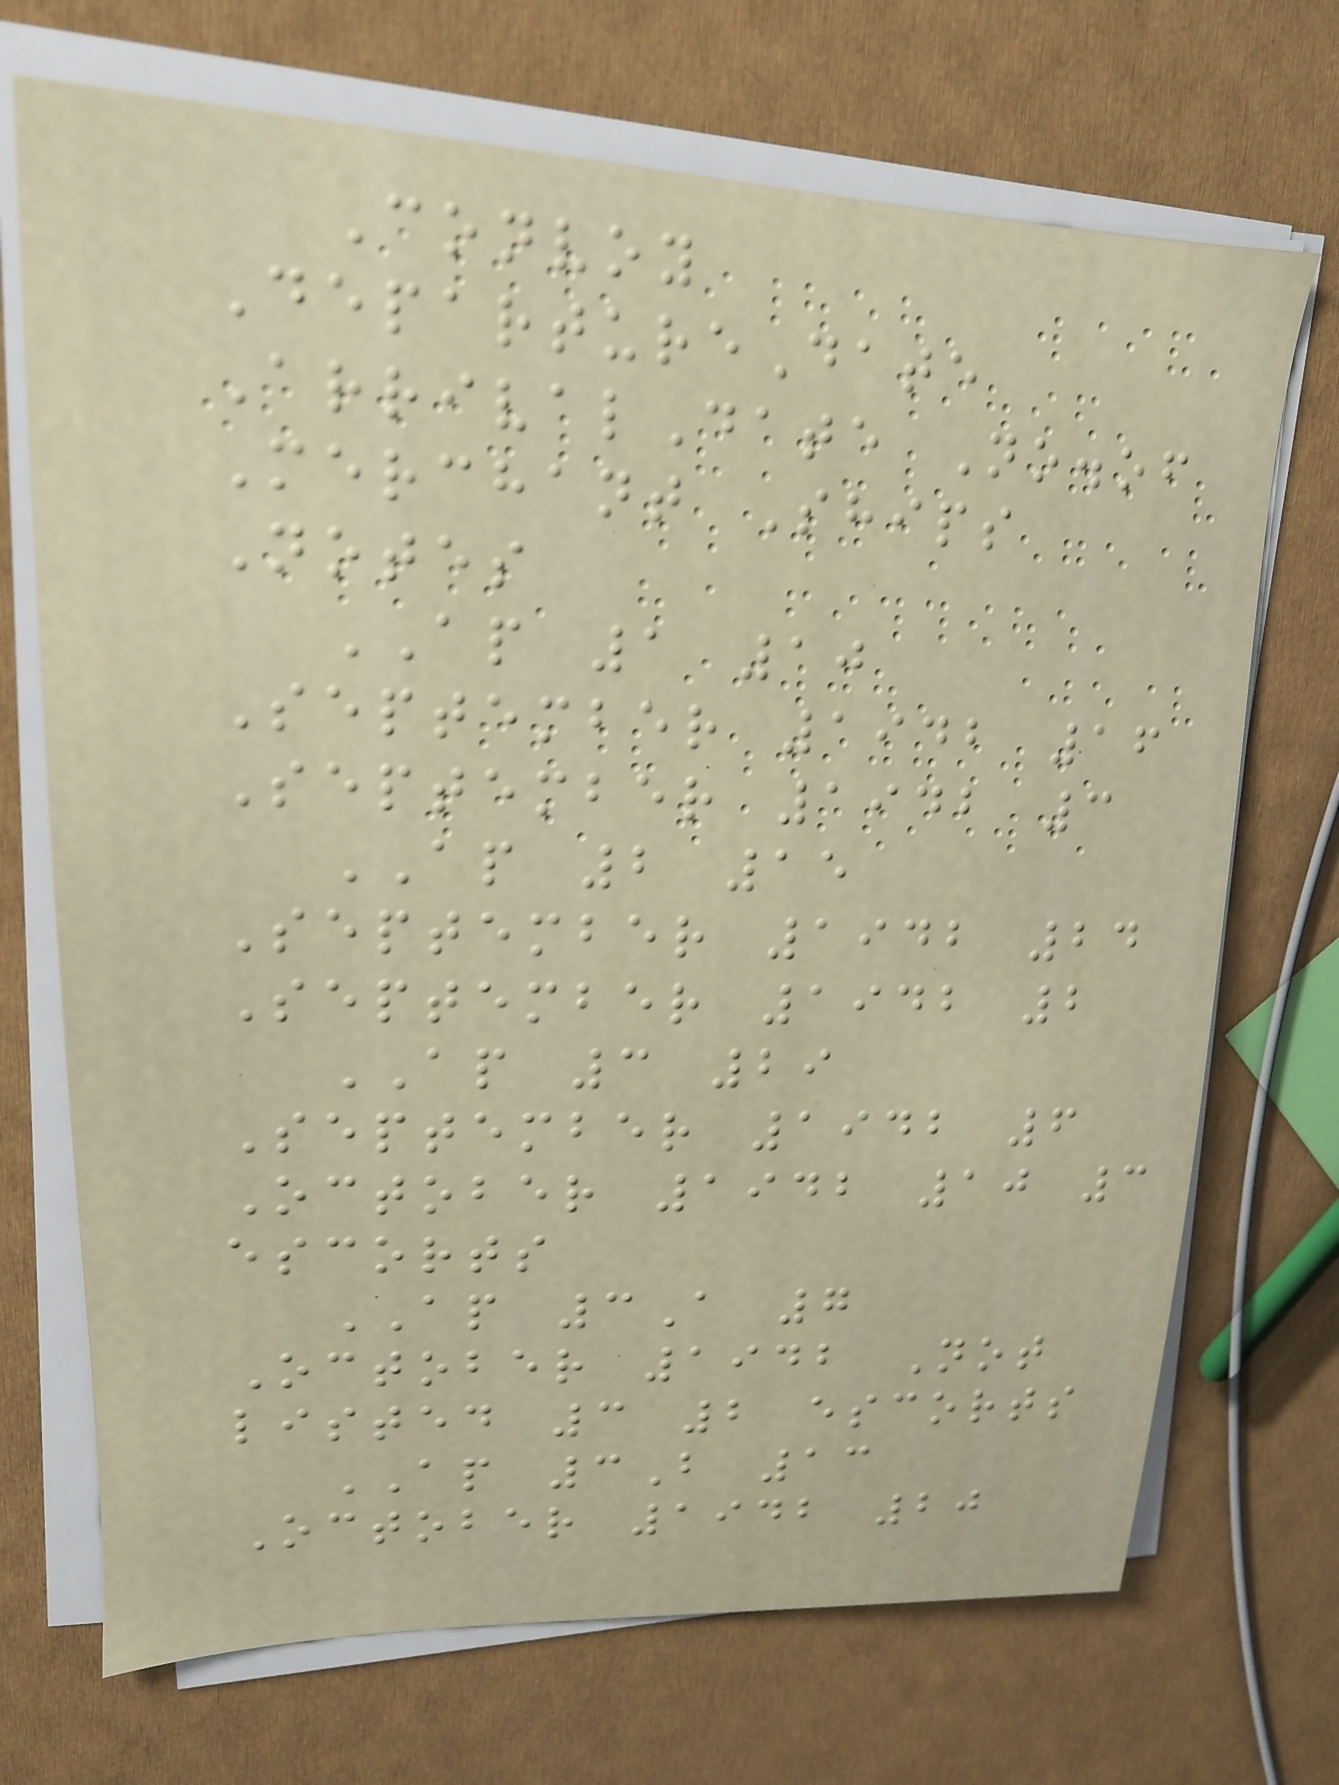Convoy
DepartureDate
ArrivalDate No.of
Merchant Ships
Notes
AP 1 10
September 1942 16
September 1942 3
AP 2 15
September 1942 24
September 1942 2
AP 3 29
September 1942 6
October 1942 10 3
escorts
AP 3A 7
October 1942 Not
listed 3 2 escorts
AP 3B 13
October 1942 20
